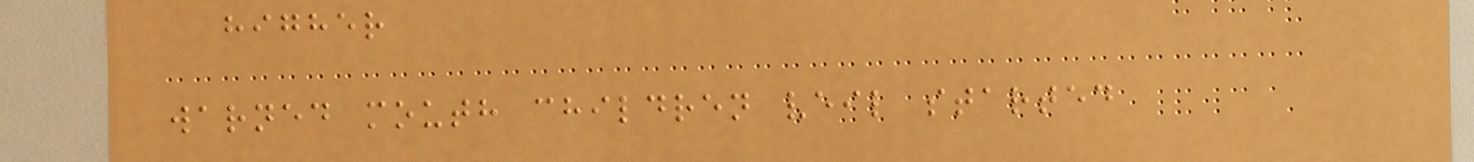higher
warned mouth children veil started
